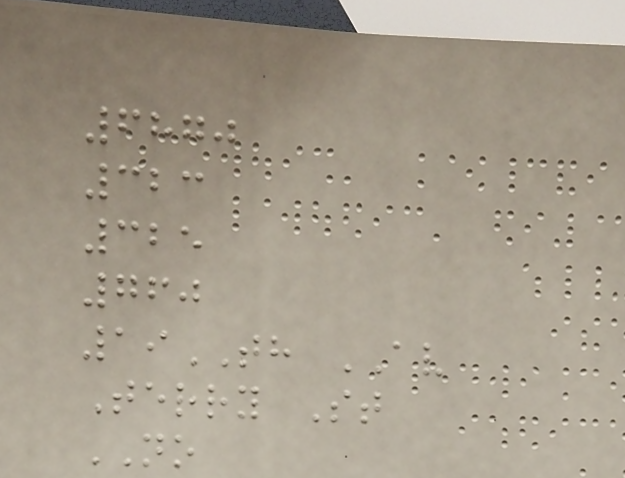6870
323
325
760
19TH AV
Terry St
NO
